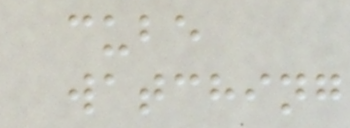cube
watching
